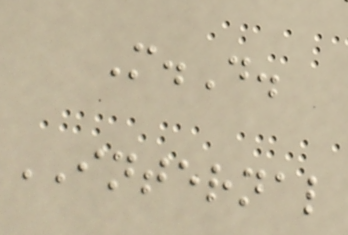M.D.
INTERNAL
